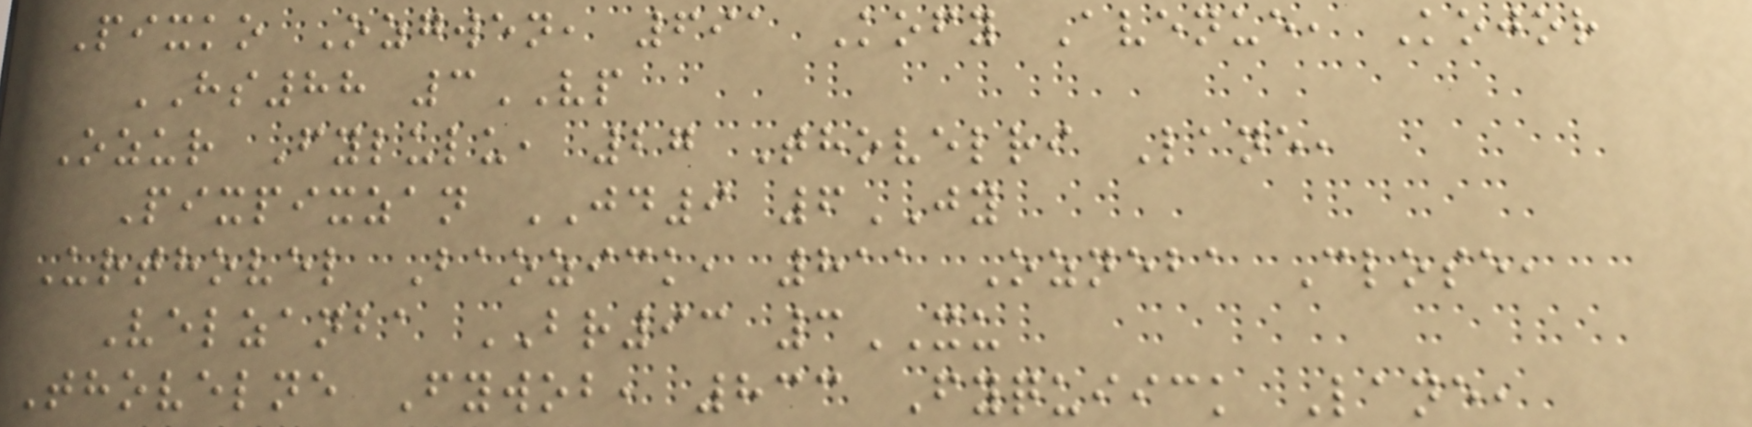Pixko Ozgwen, 691 Kofy Avenue, Kojor
HS88 3VP
Ozur Fylulu, 27 Thovelri Lane,
Pixpixzan JD9 6JY
Urthovel Baozick, 811 Ozneba Close,
Velzanba BR93 3XU
Thovelne Fywob, 833 Fyquiick Lane,
